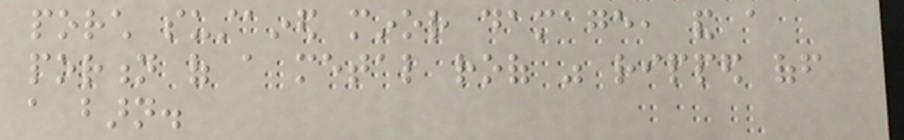porch sustained minor damage, and a
portion of a metal roof was ripped off
a barn.
